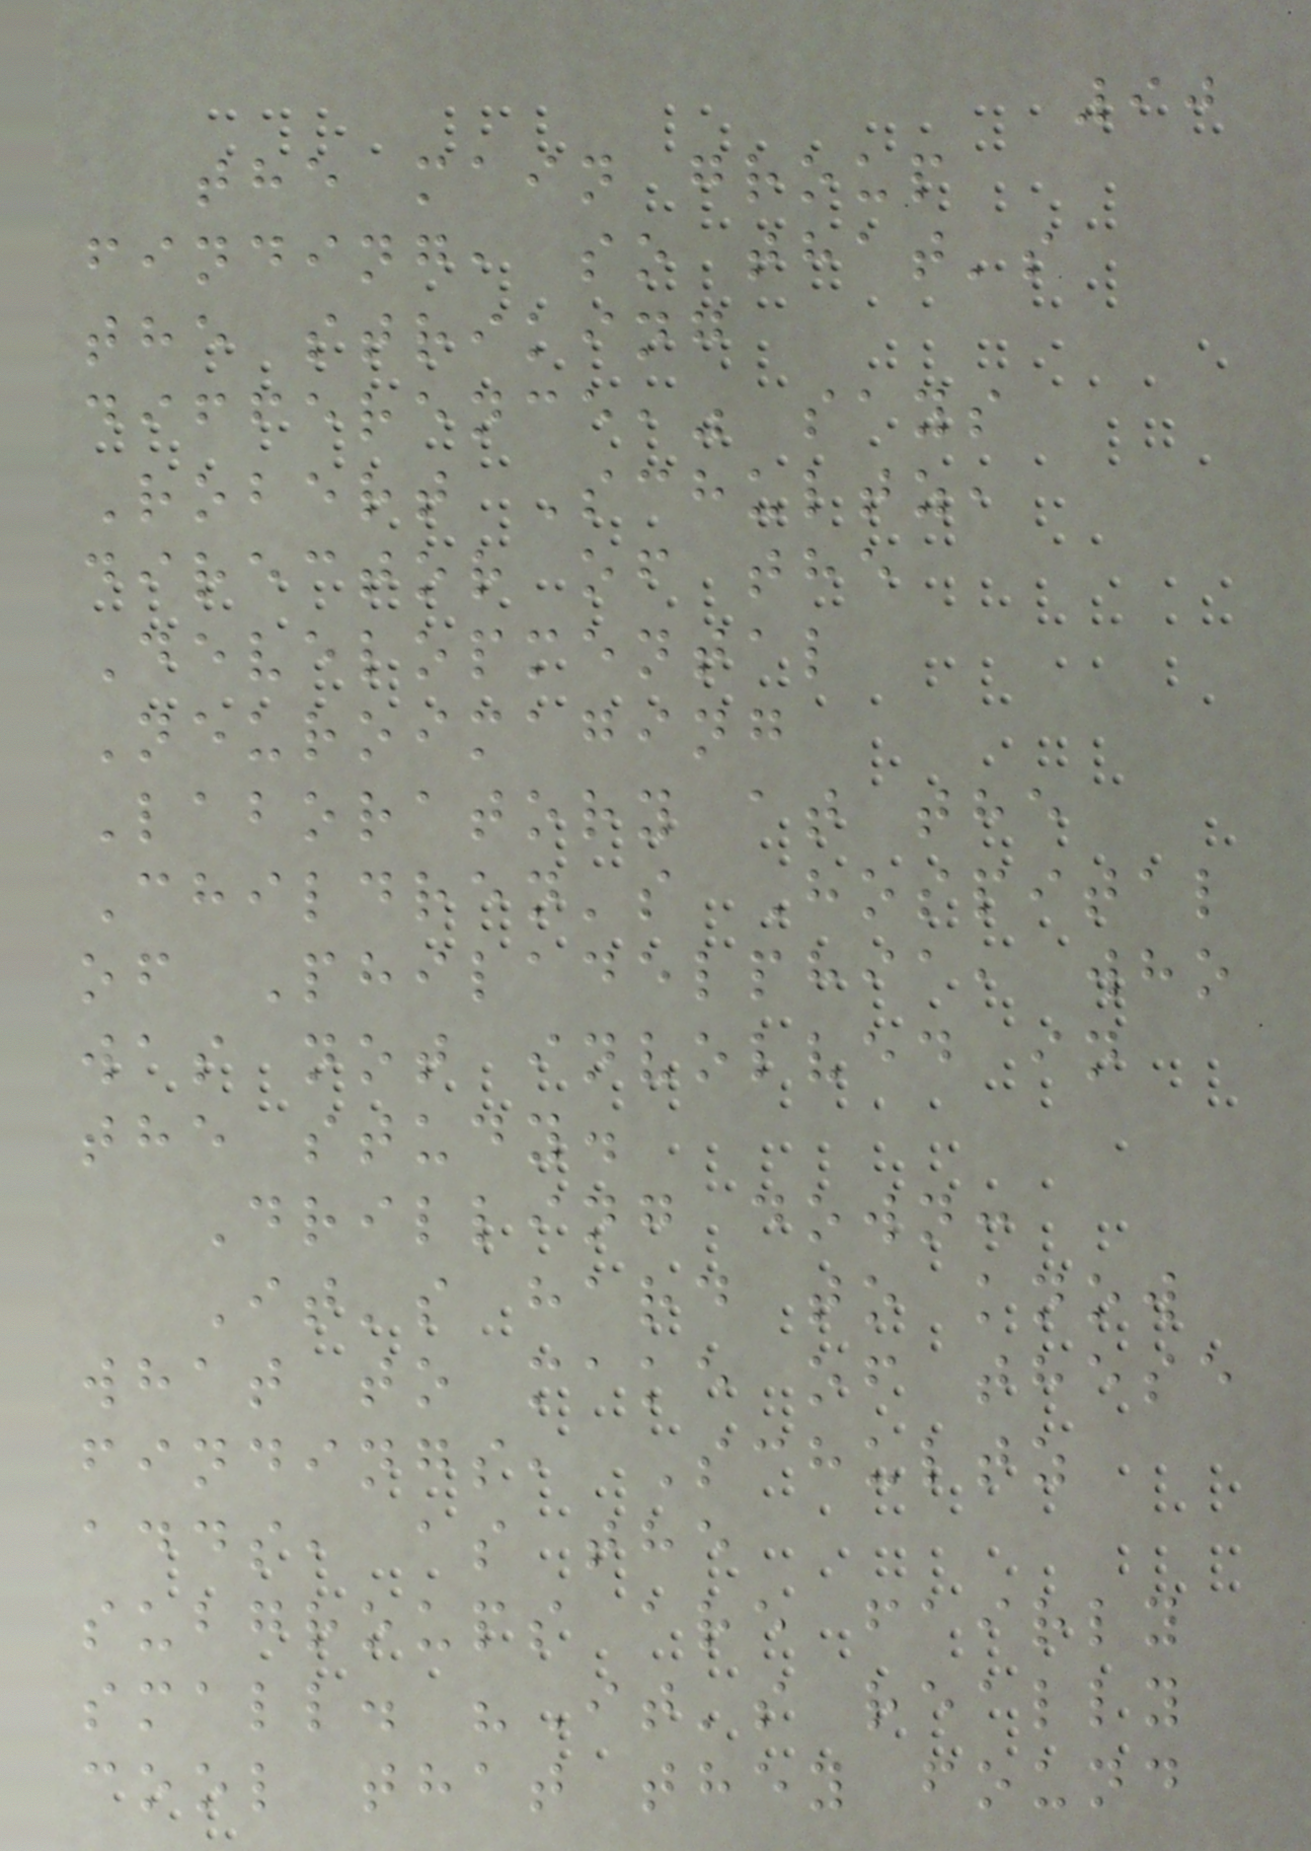90
the main group
finding, so that's
the striking
difference," says
Robert Schultz,
director of the
Developmental
Neuroimaging
Laboratory at the
Children's Hospital
of Philadelphia, who
was not involved in
the study.
Drilling down:
It's hard to know
what to make of these
findings, Schultz
adds, as the
subgroups are fairly
small. "It's really
cool that they found
